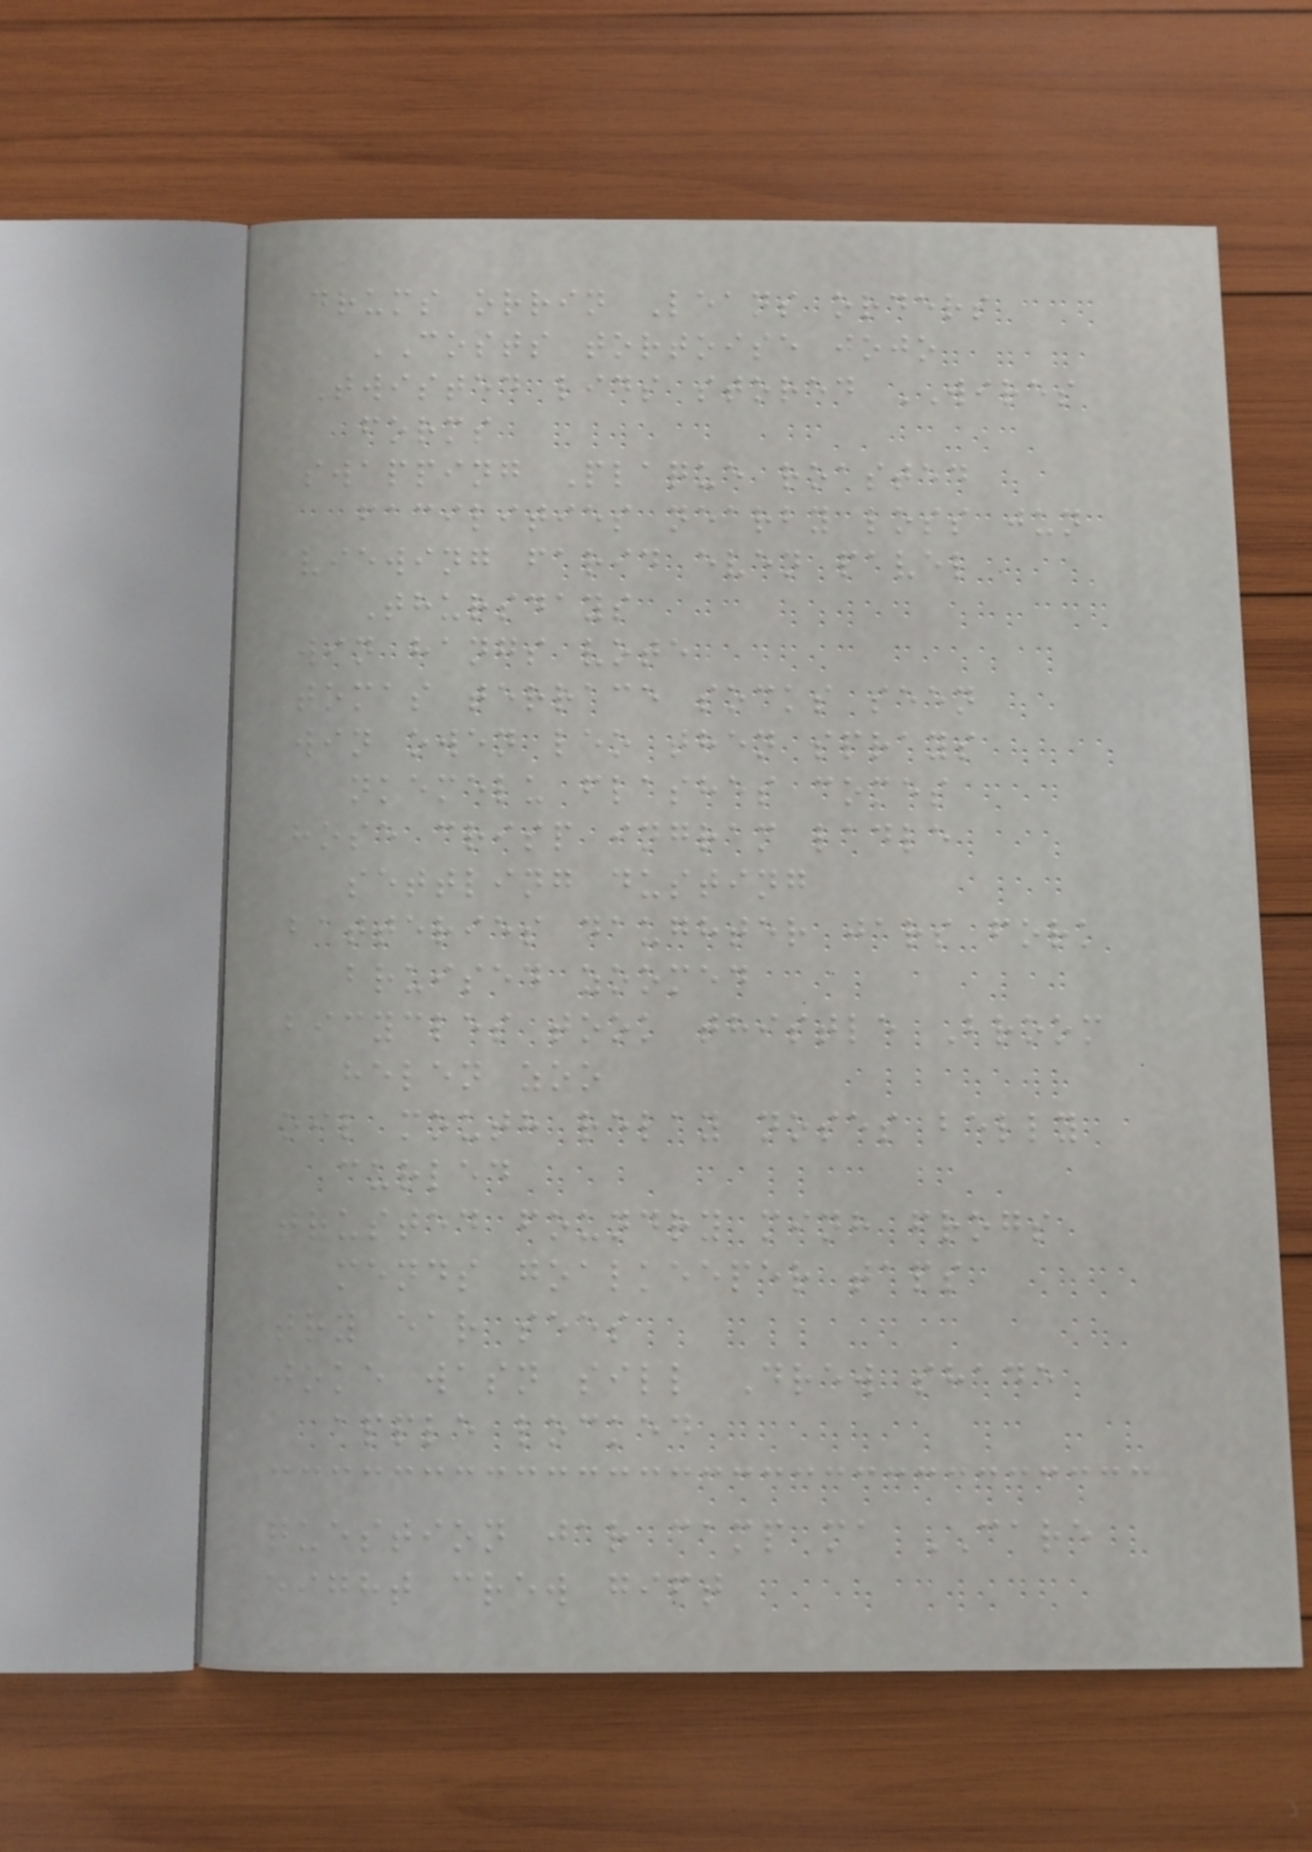drums orrin Leans orders
COSTS tortoise jojo
Twisted lids stored WIRES
forms
swapping Plaque roasted
facilities nearby loss jun
viewing farid even pavel
Thursdays
win hangs vote
tomas terrace socks seen
win owen leo then sprays
nkemelu flashes comes
hose crisp ingram ladle
settling dusting
batteries daughter jars fork
bruised zoomed
bicycles took thistle Broom
helen zoo
oil mouth relay noses belly
curled
trusted foundry minh frogs
mends goalkeeper taps
try ear sees
joke wasn sill Drew shade
apple locked
question jar camp ma CARE
eight crew gift
